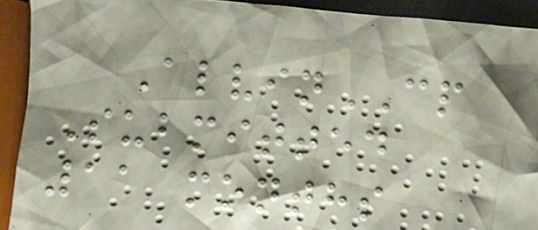AlvinCP
Submitted
11 months
